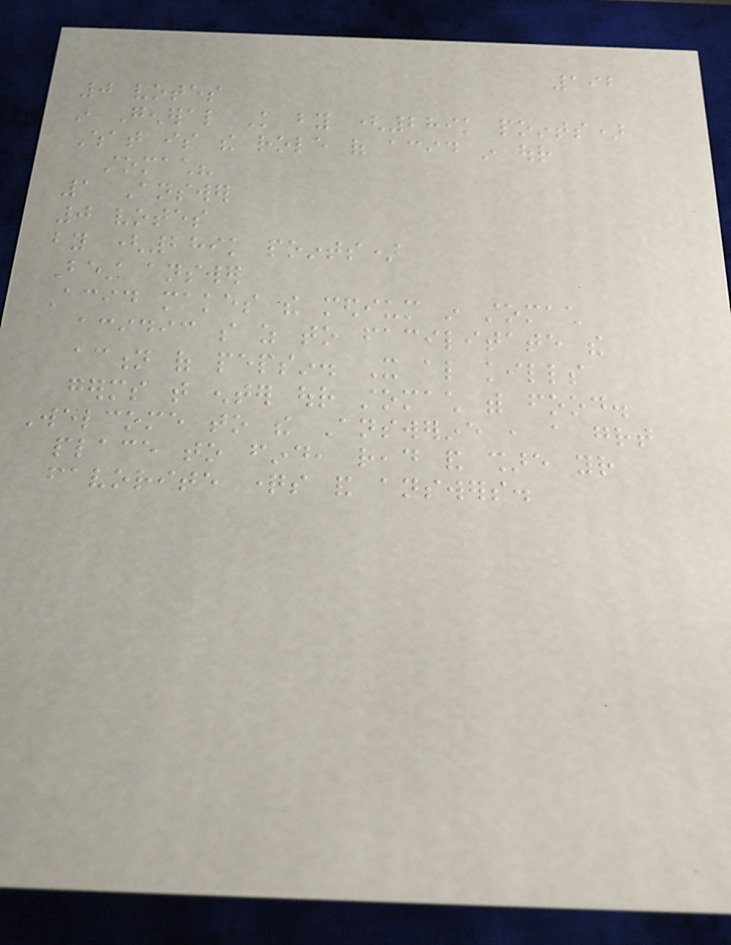192
0 votes
in General Knowledge by (289k points)
What is the role of acid in our
stomach?
1 Answer
0 votes
by (289k points)
Best answer
Acid makes the medium in stomach
acidic so as to facilitate the
action of pepsin. It also kills
germs that enter our stomach with food.
Welcome to the Answerine , a great
place to find, read and share your
favorite questions and answers.
